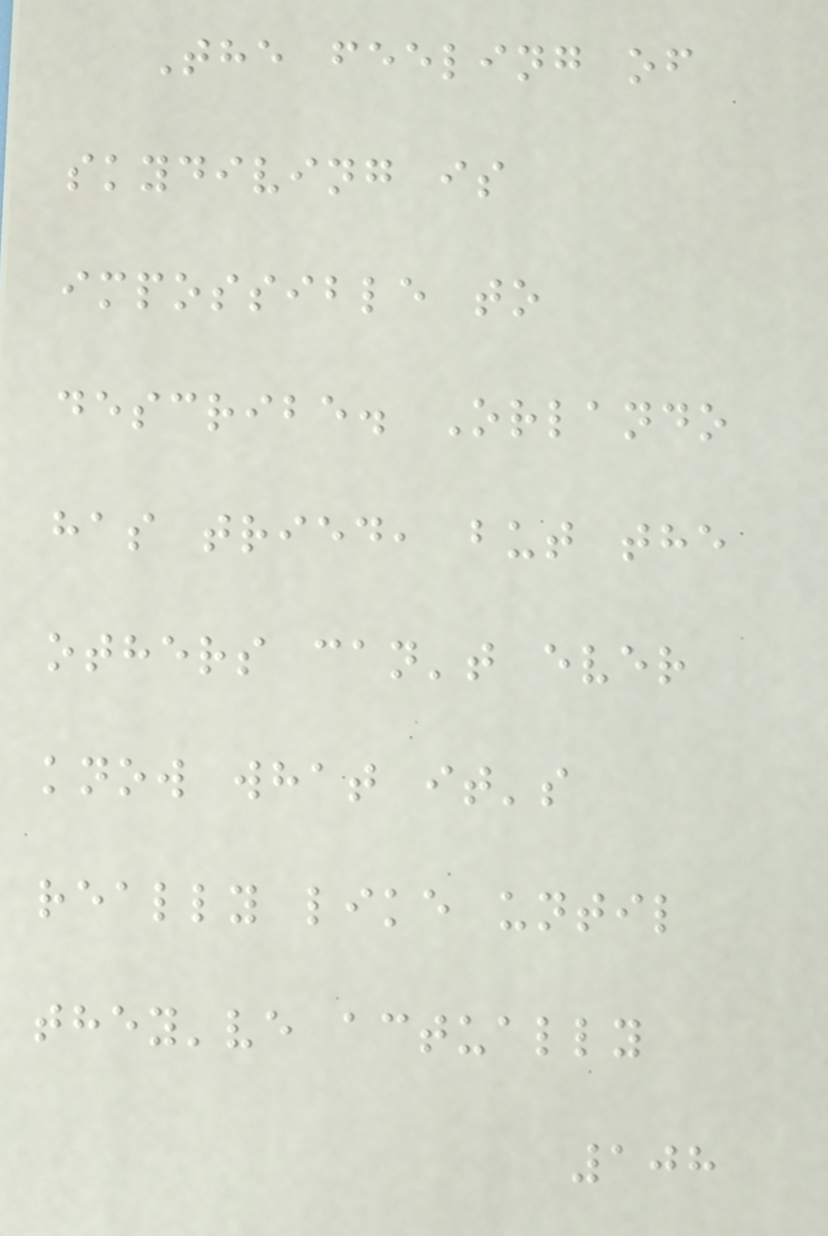The feeling of
skydiving is
impossible to
describe. Orlando
has tried, but the
others can't ever
know what it's
really like until
they've actually
108
